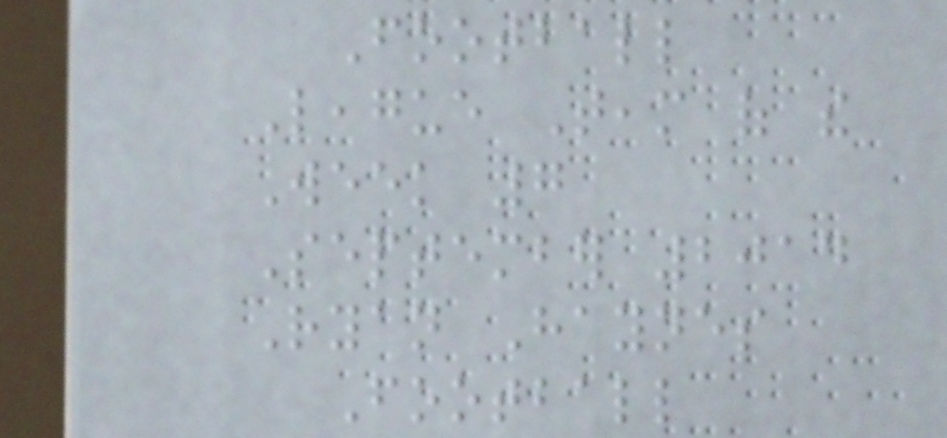Football
League Team of the
Week 7
September 2014
Ryan Haynes
Football
